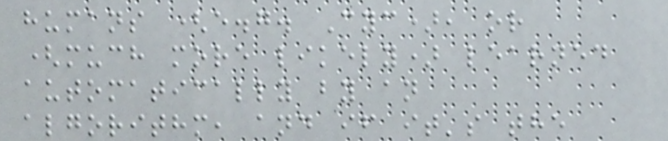humans (e.g. Cyc), or
(much more likely) learned
automatically by an
algorithm, and if it's the
